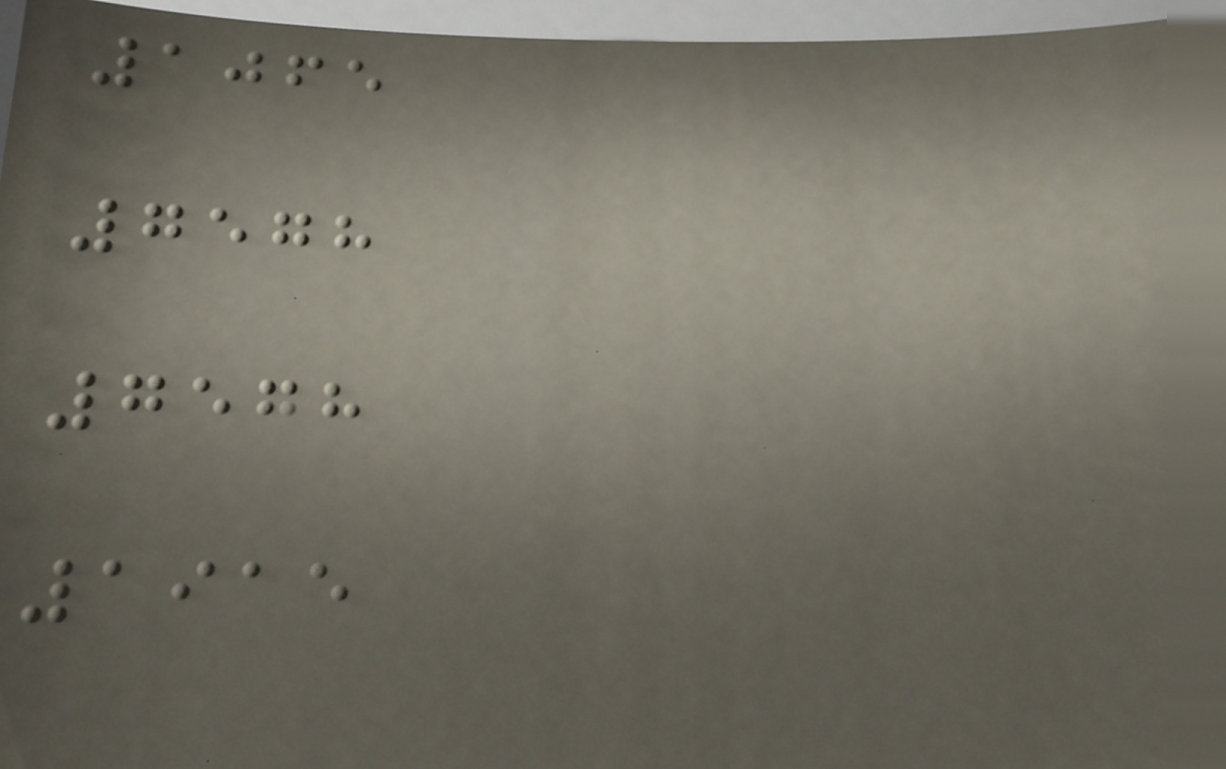1065
7578
7578
1915
